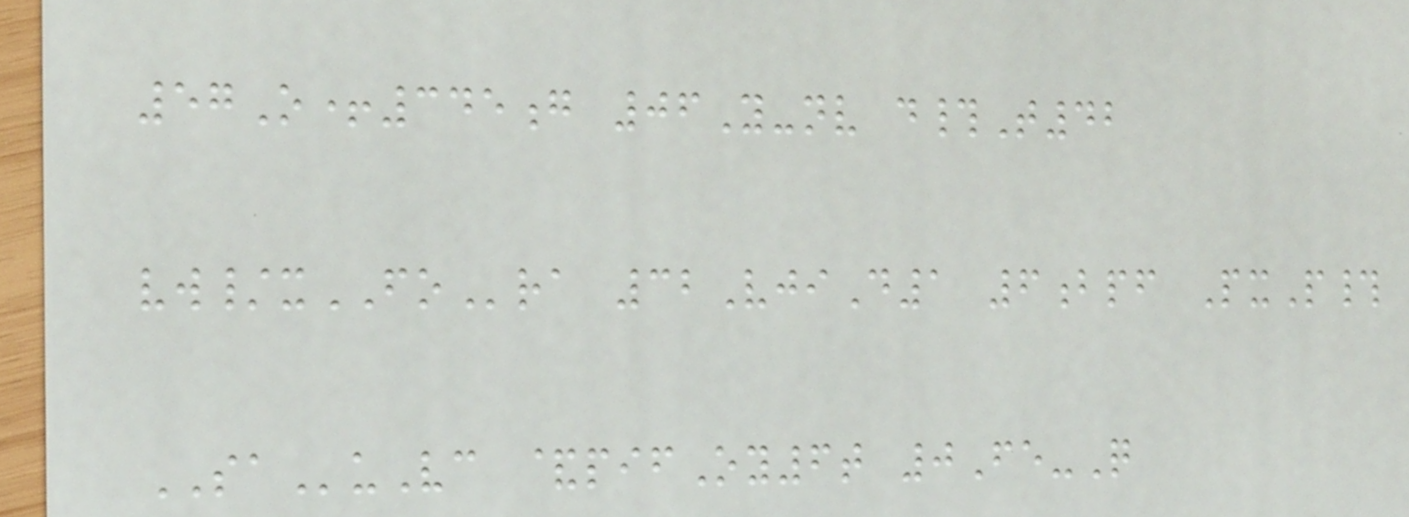57O+345g 06Y-nv d#T42
vw/xFOra 32VjiD1 6bpf PxP#
SAuVc &pifOy6t 0Fe-Q
